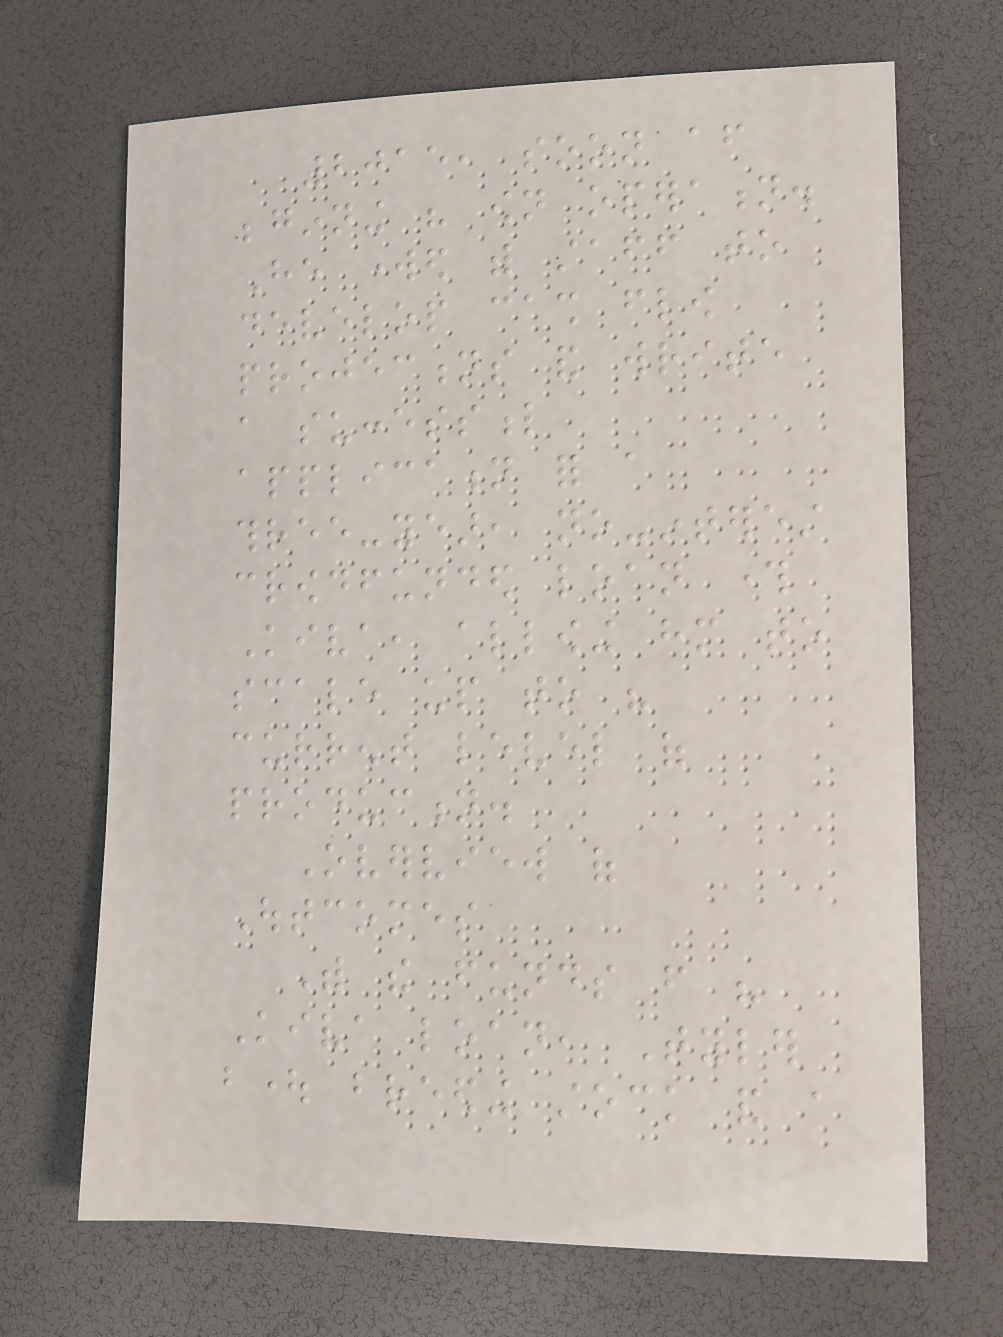2015, soon after
beginning his own operation.
He worked with staff to
develop cash flow
projections and write
a successful
application for a
three-year, no-interest
crowdfunded loan through
Kiva, allowing him to
scale up to his
current level of
production.
Overview of
Outcomes
With the funds from his
Kiva loan, Tyler
bought breeding stock and a
